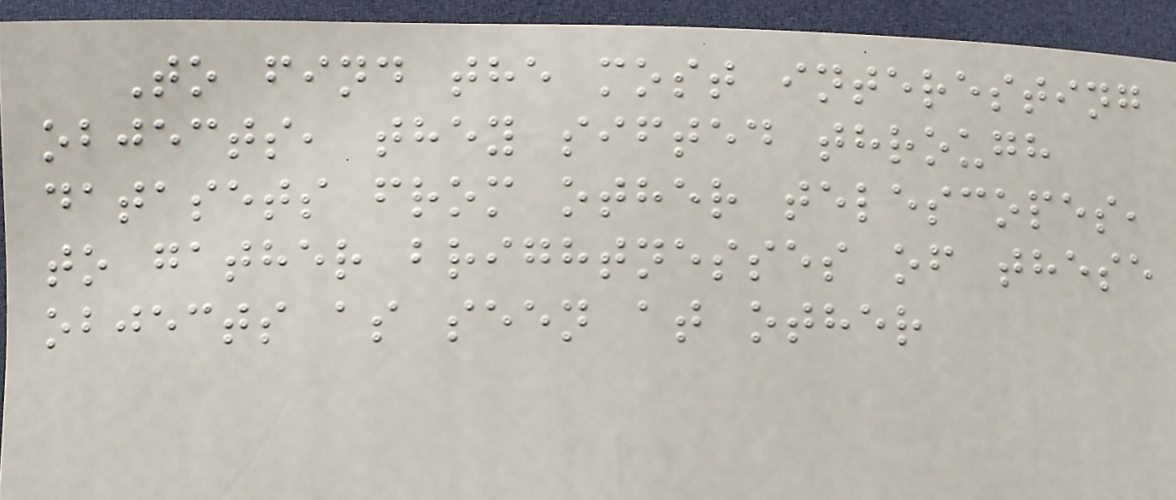To find the most interesting
objects, they sifted through
datasets from other telescopes,
to gather brightnesses of these
objects as seen at other
